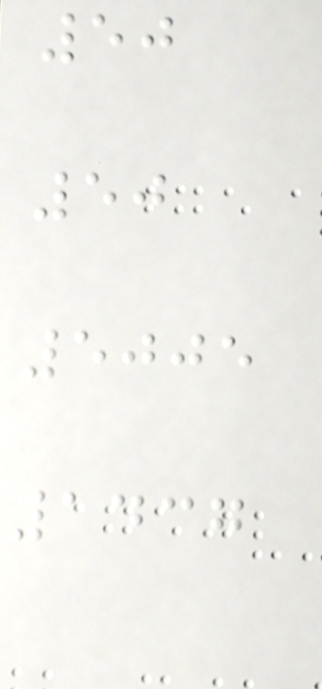50
50
5005
1437
